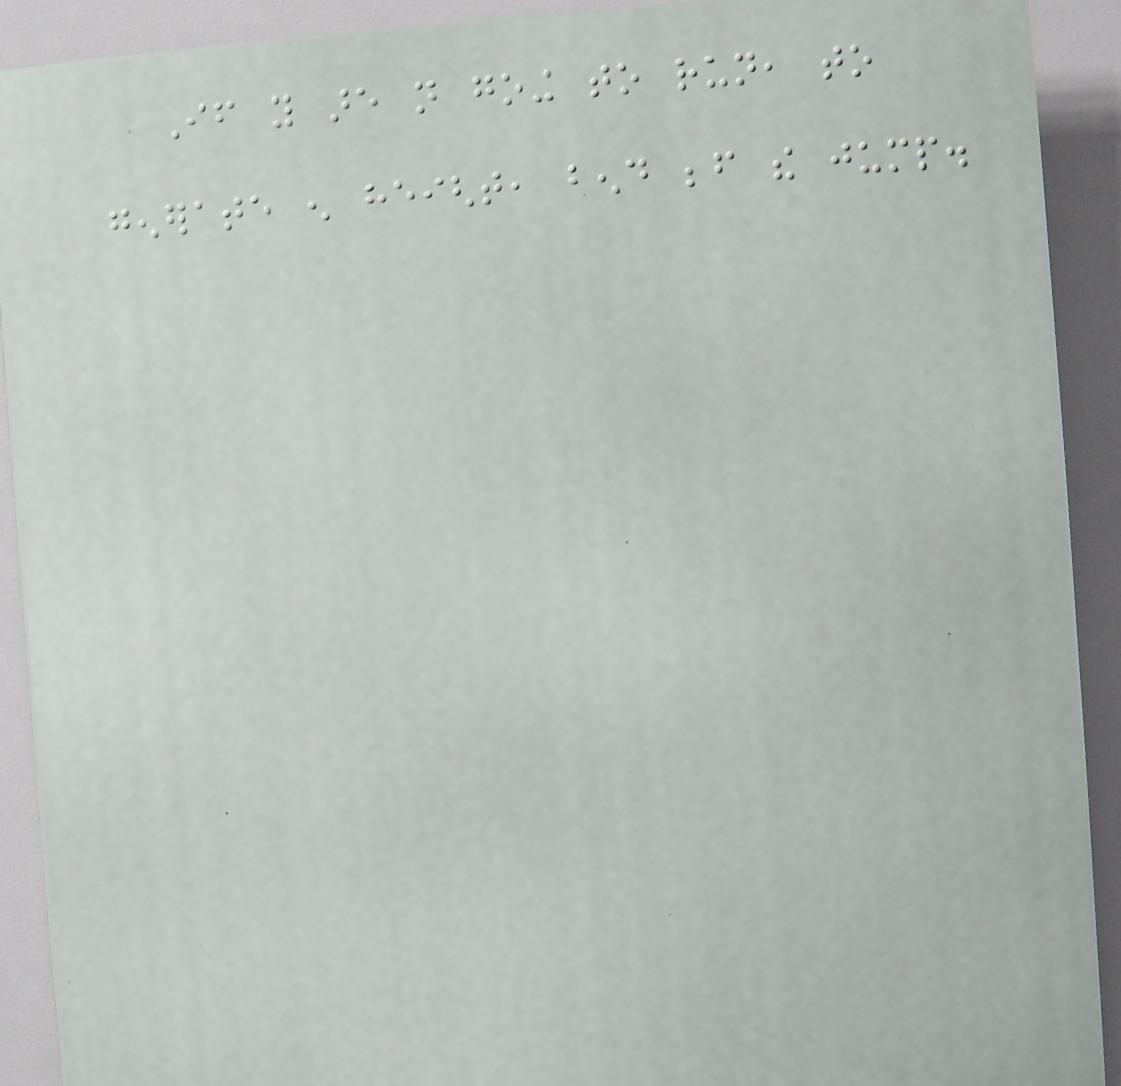If you are not going to run, to
generate enough height, bend before the jump.
